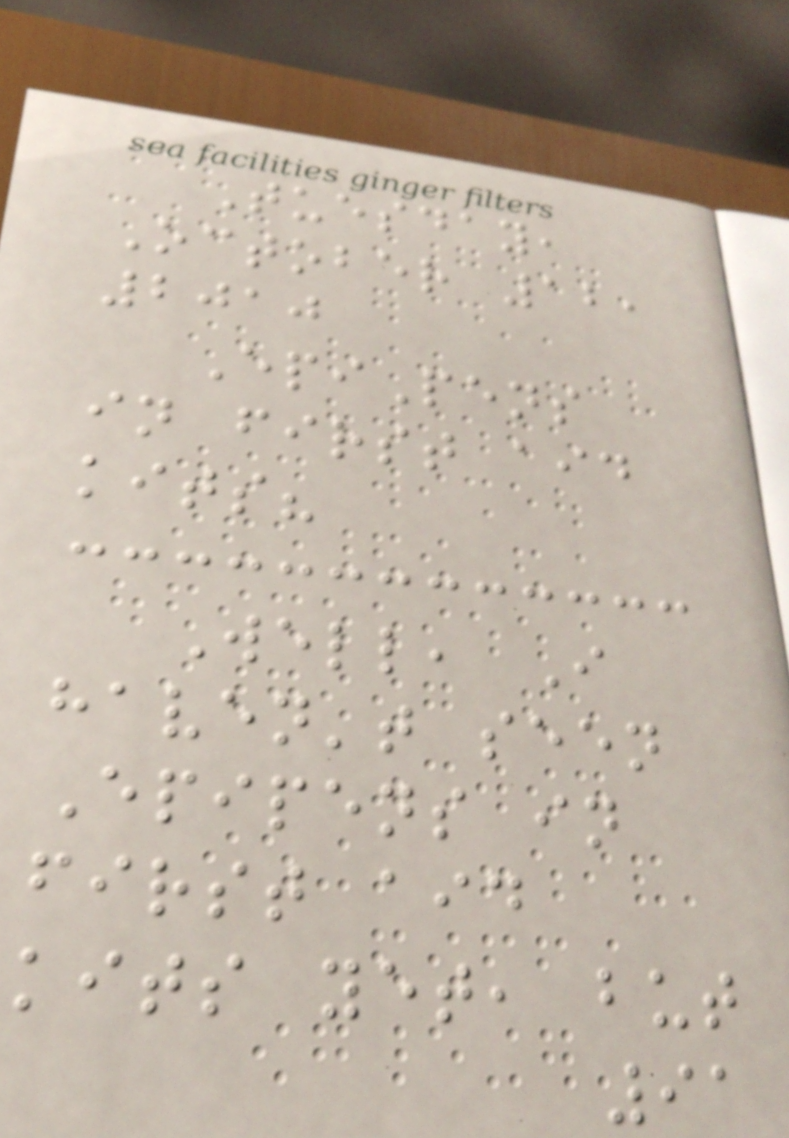Tuesday,
October 12,
2010
EpiPens
in first aid
kits?
Well, I
haven't seen
Epipens in
first aid
kits yet, but
91
